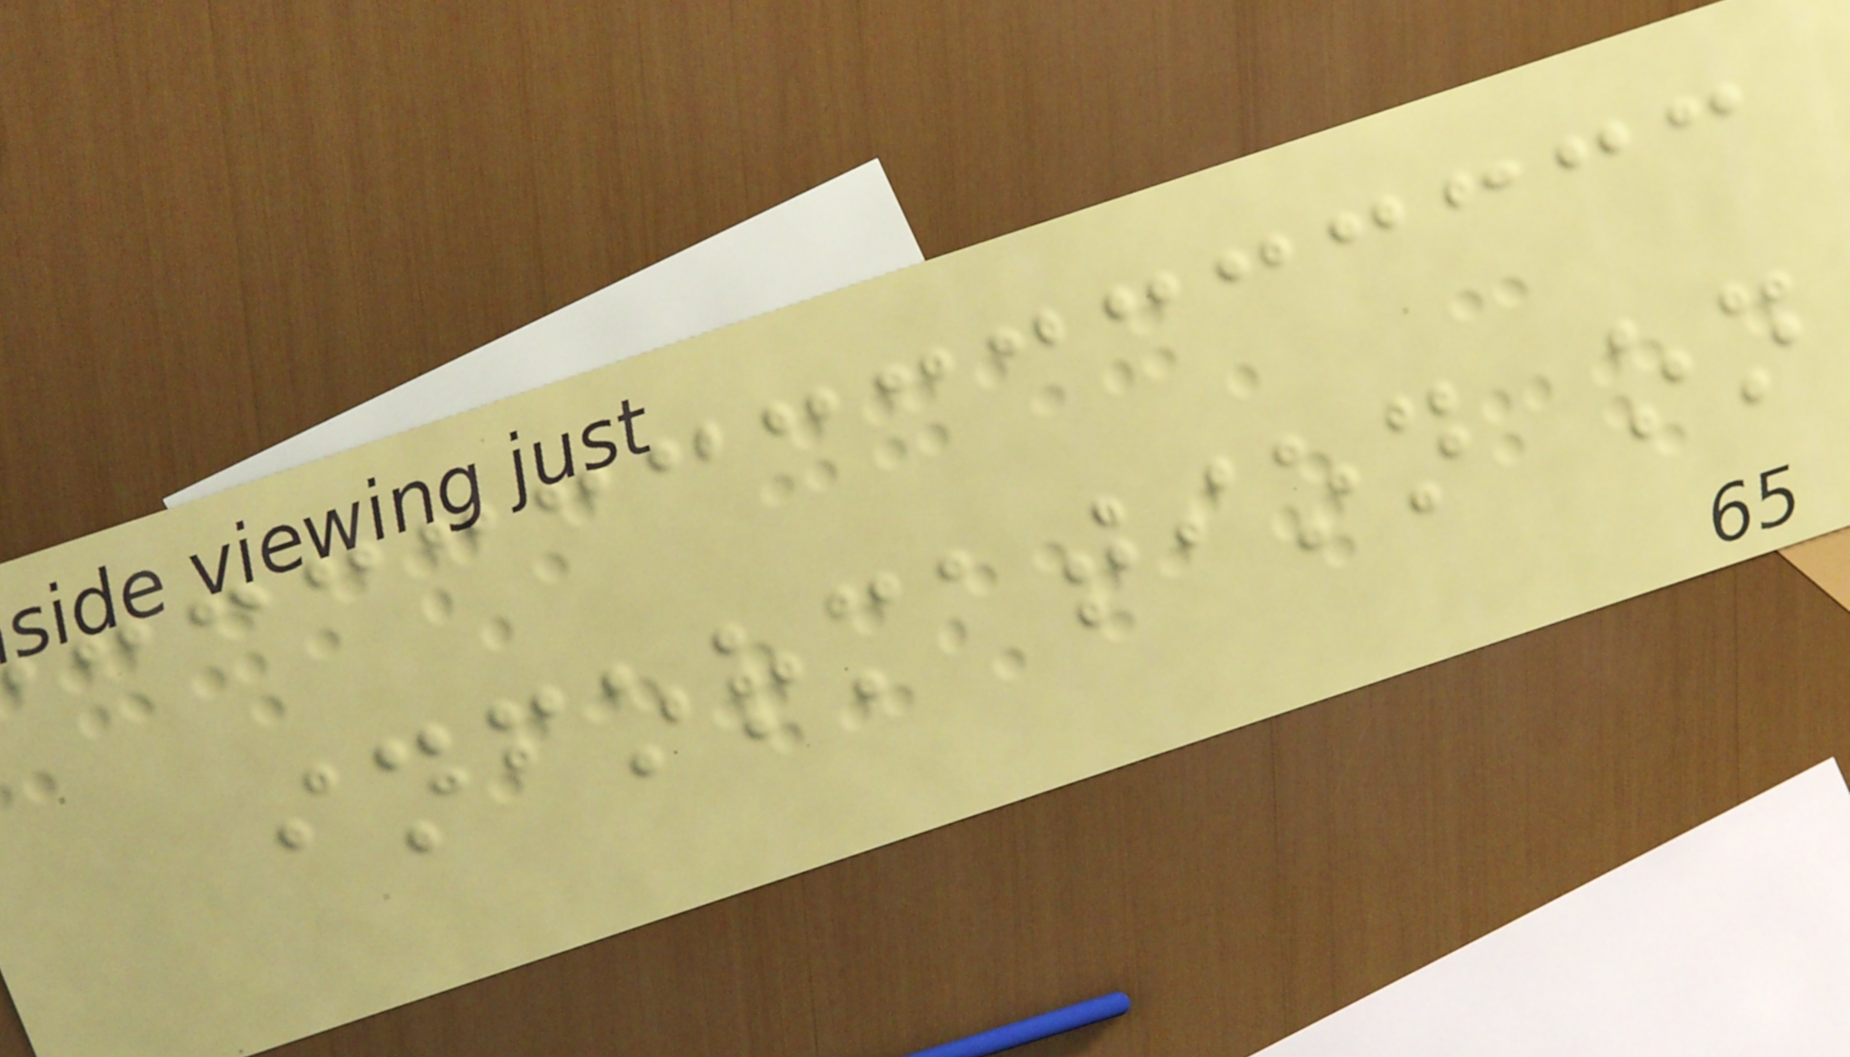information on
